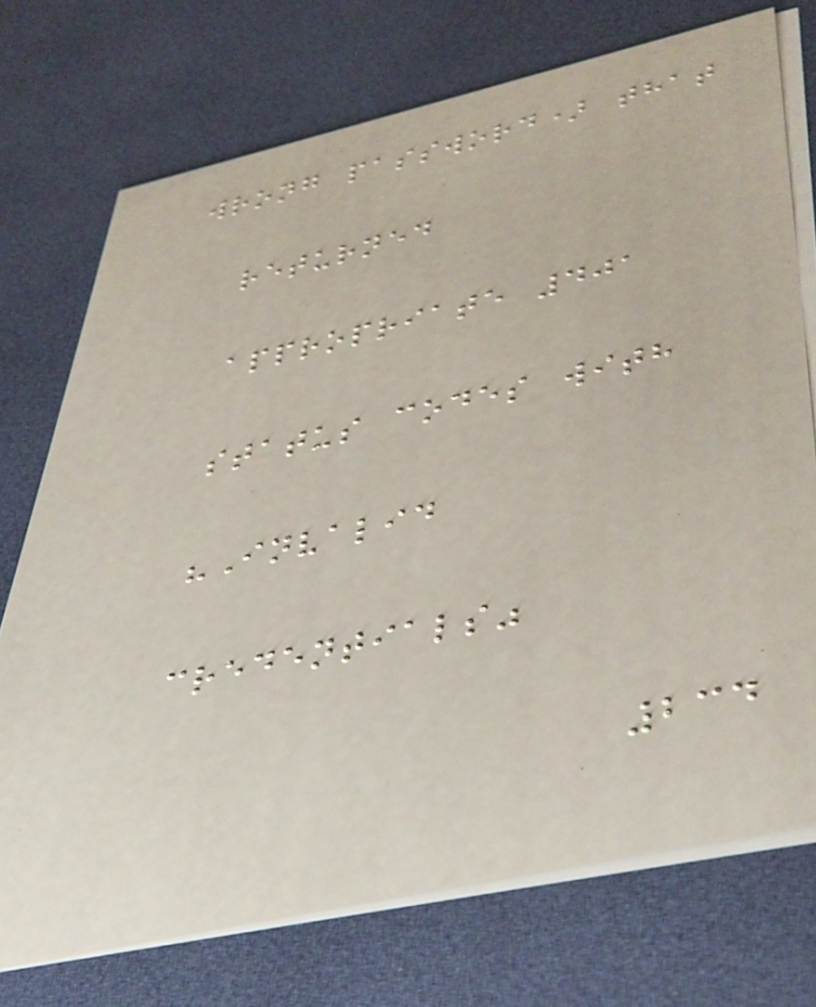wrong password) that
returned
appropriate 401
status codes with
"Invalid
credentials"
234
